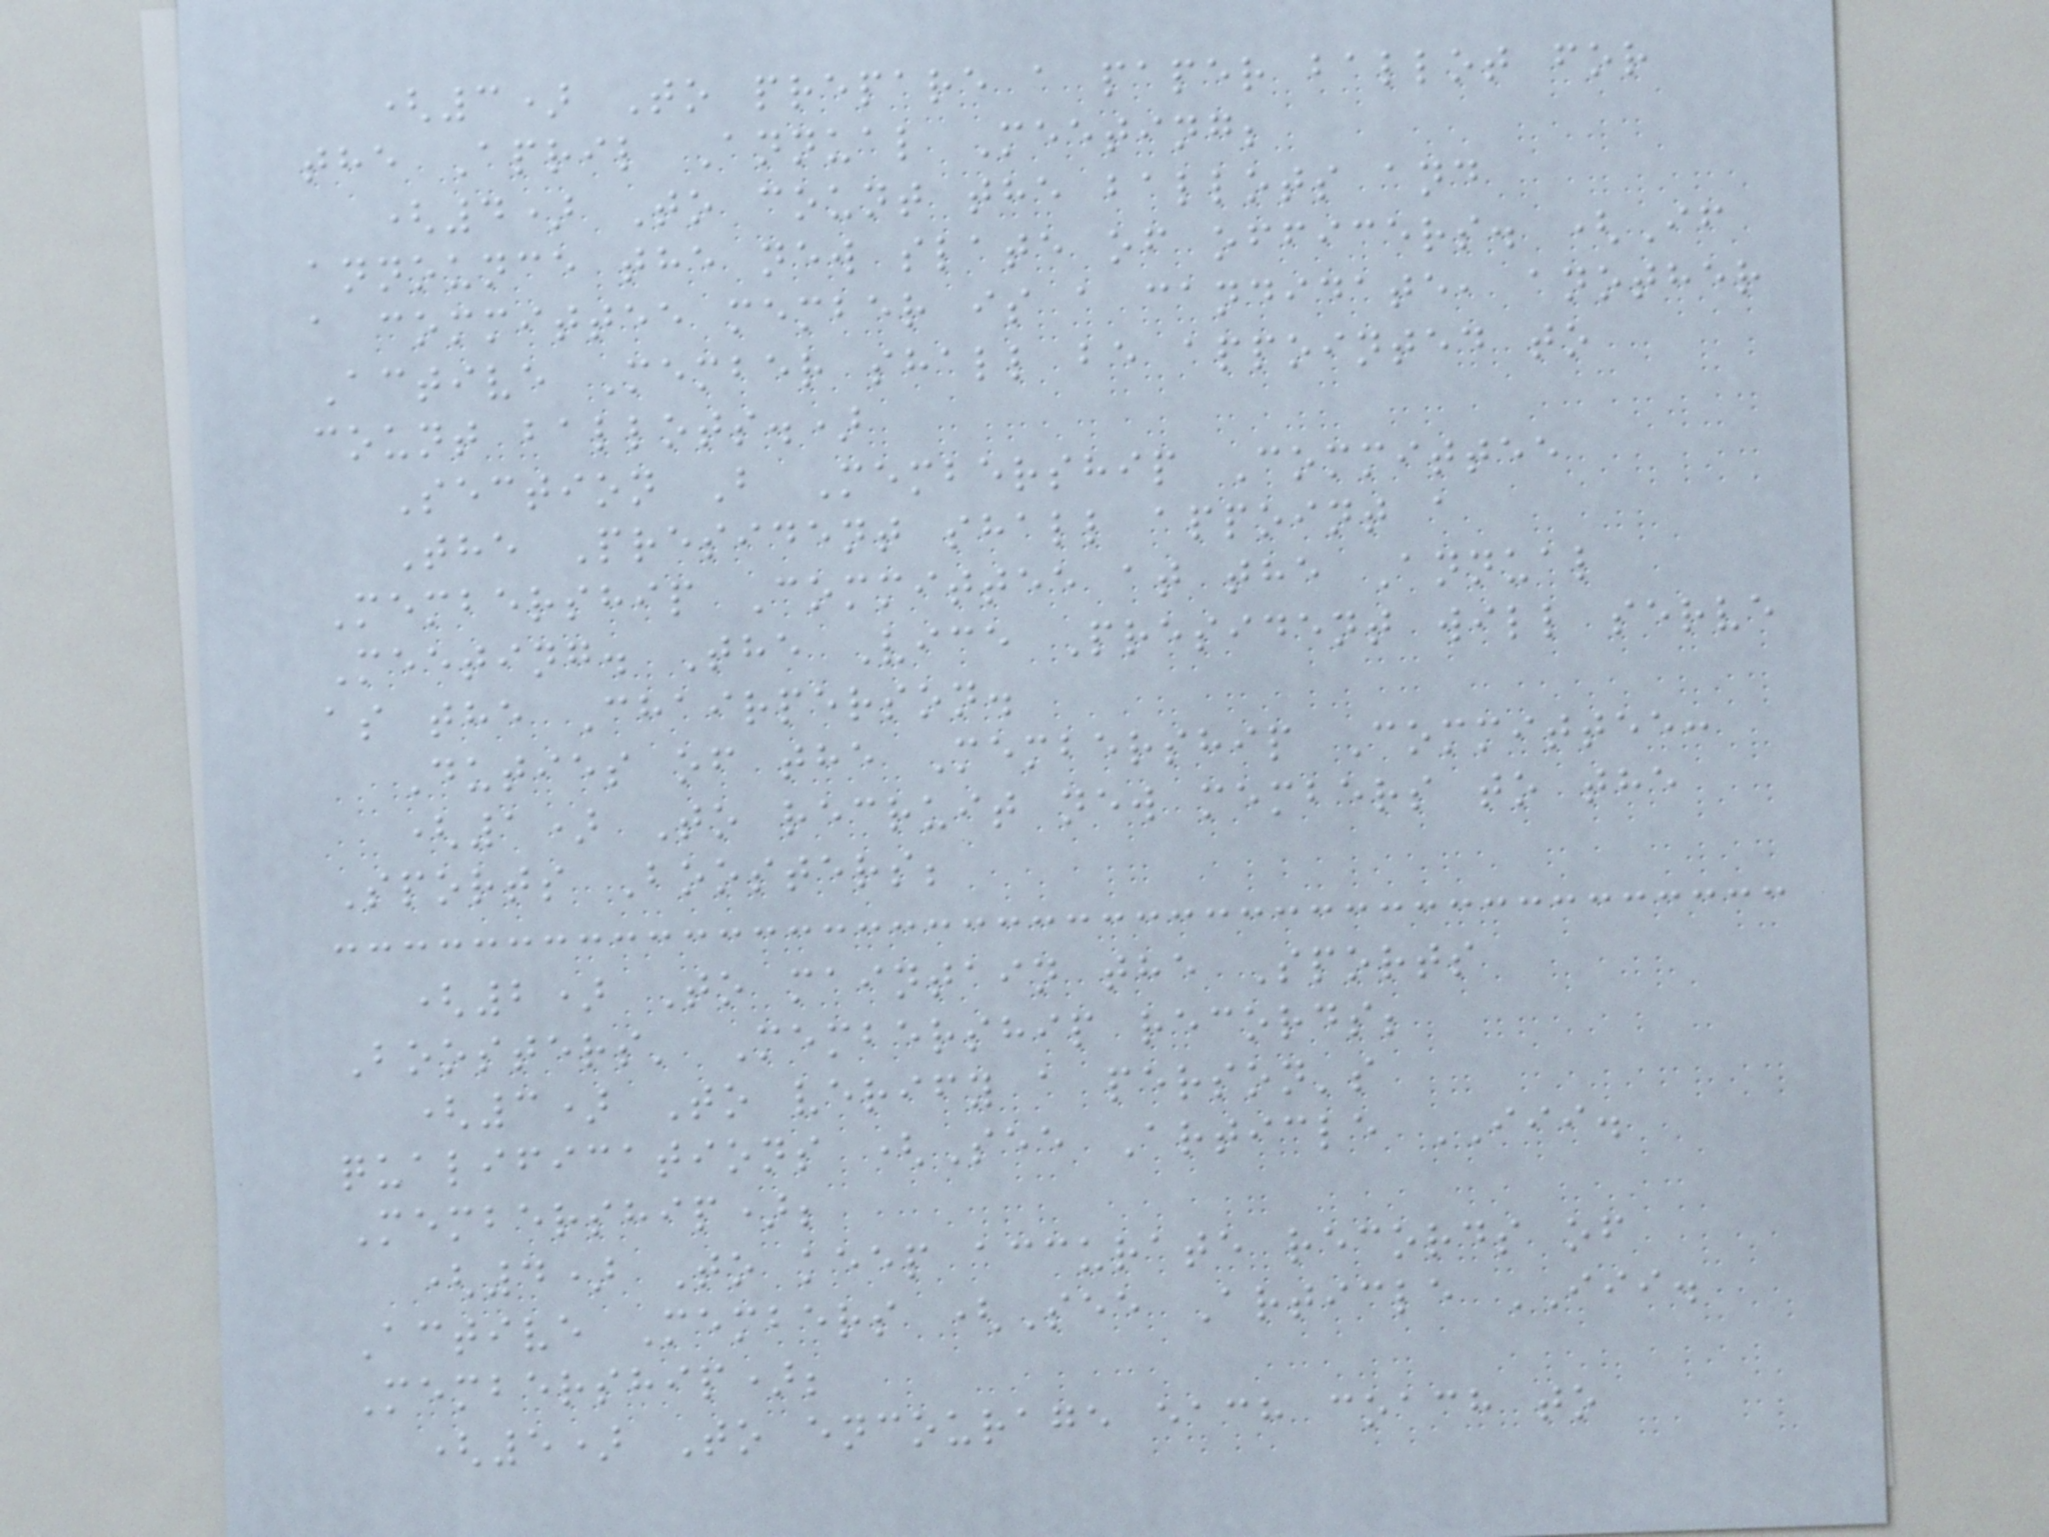(3) To prepare a paper ballot for
the April Annual Meeting;
(4) To count the ballots and
announce the new slate of officers. (If
a committee member is a candidate, another
Active Member shall be appointed to
count ballots.)
Section B Membership Committee
The President shall appoint a
Membership Committee at the Annual
Meeting. The Vice President will serve
as the Chairperson.
Duties of the Membership Committee:
(1) To recruit new members to the
Sports Boosters;
(2) To maintain the Sports
Boosters' Membership records;
(3) To verify a person's
qualifications (See Article III.
Membership);
(4) To keep accurate records of
Active Members (See Article III.
Membership);
(5) To encourage each coach to
